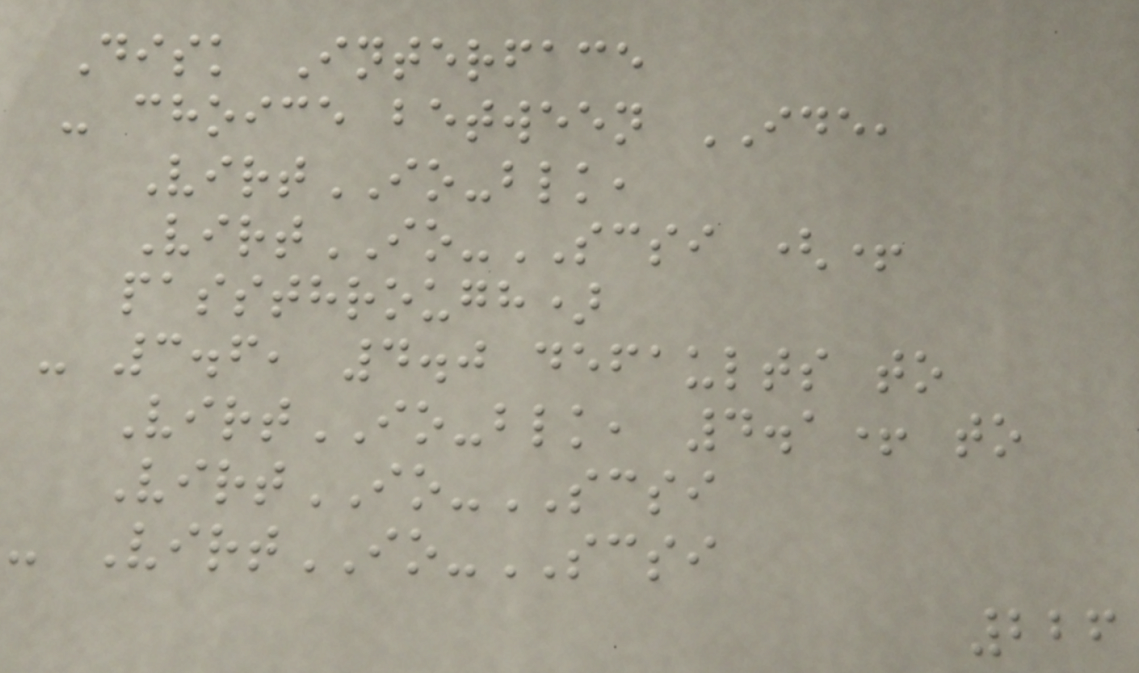Disk Interface
- choice between IDE,
VirtIO-blk,
VirtIO-SCSI (+
passthrough)
- 3.6, 4.0 defaults to
VirtIO-blk, 4.1+ to
VirtIO-SCSI
- VirtIO-SCSI
226
